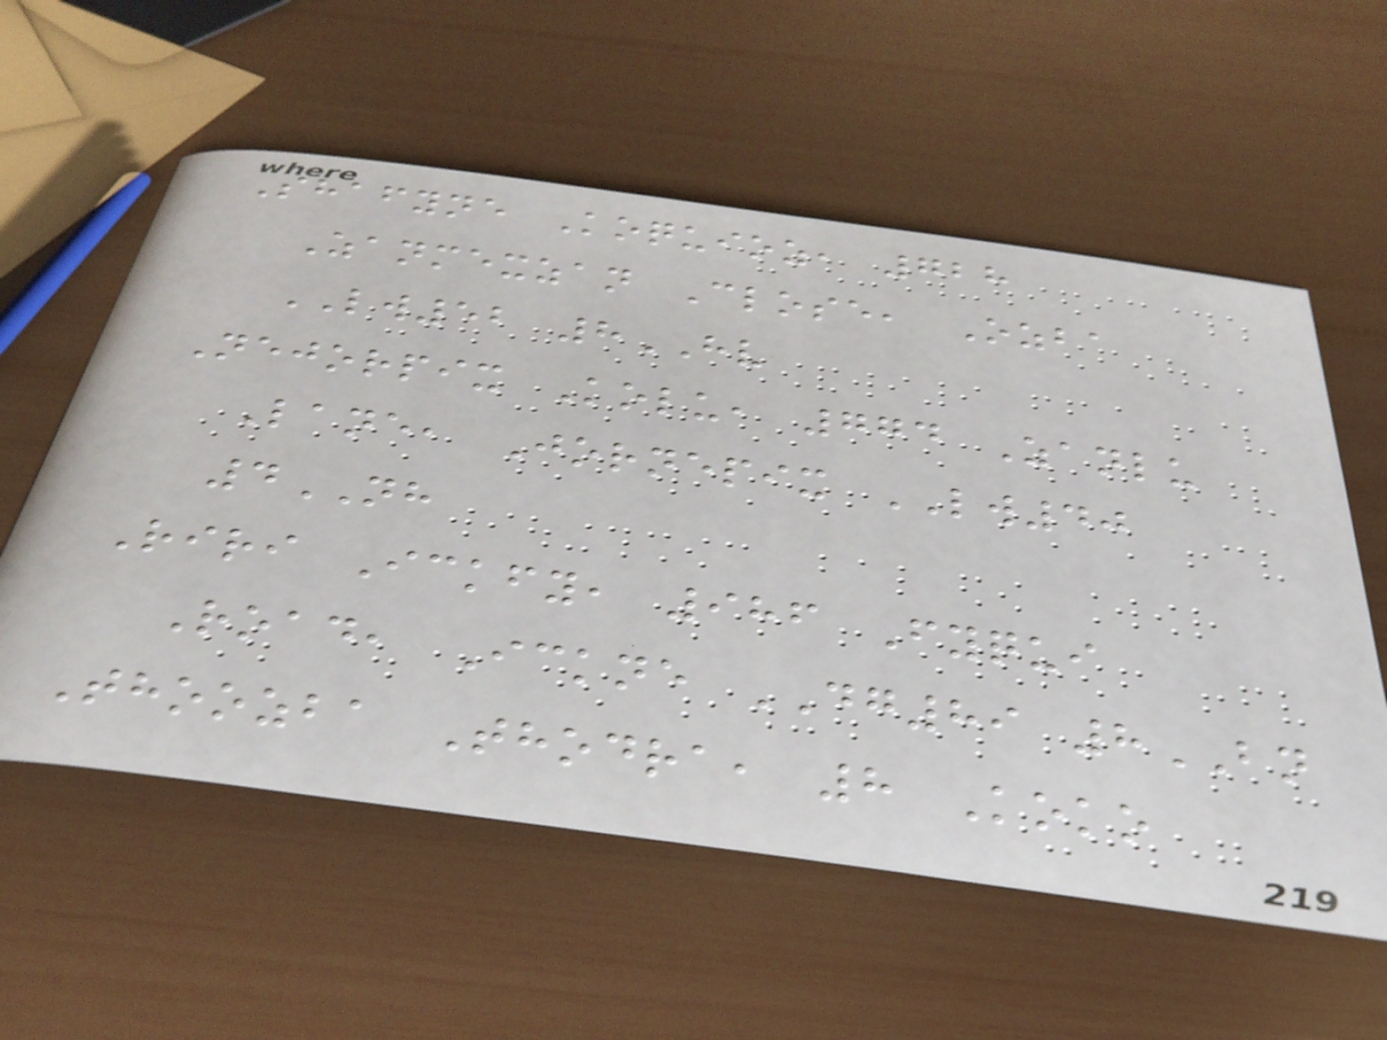Shafyne Koquioz, 728
Zanmexzan Close, Ozba
LW52 8HV
Nejorpix Kolu, 774 Zanlu
Lane, Jornepix LW40
4NH
Riri Ickfy, 986 Fyqui
Road, Ickne DG89 8BN
Thoozba Thodra, 8 Koko
